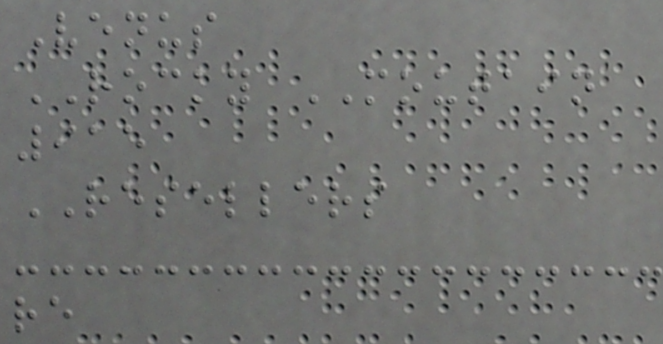Venus
ROCKY MOUTAIN
915
RESELLERS
re
